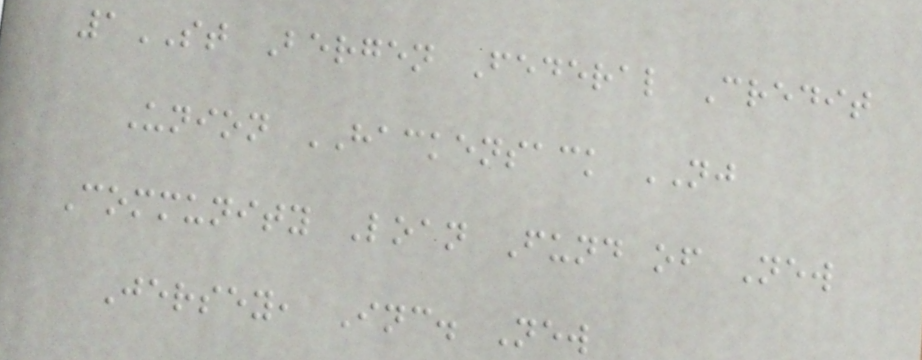1ST Bergen Federal Credit
Union HACKENSACK NJ
Community Loan Fund of New
Jersey, Inc. New
